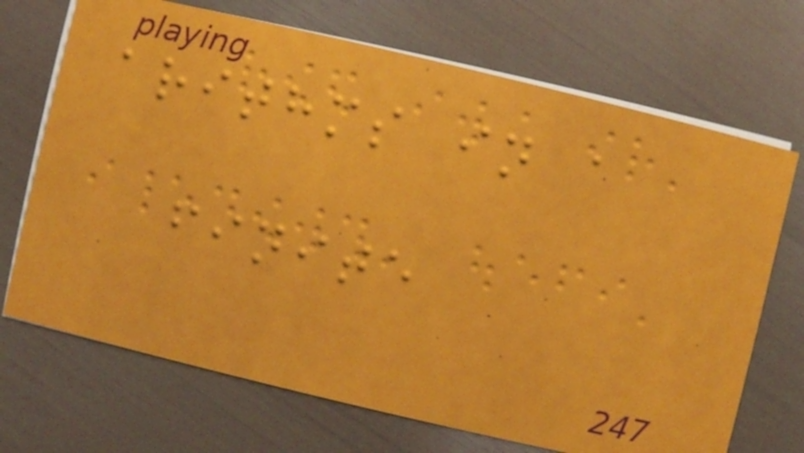arithms in a
finite
